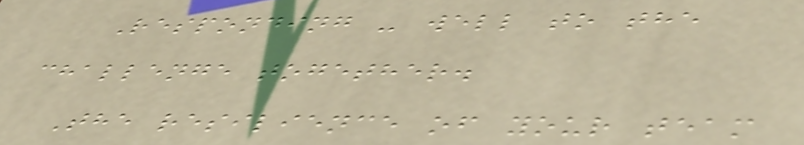Responding - well to the
challenge together.
The resilience of your team
